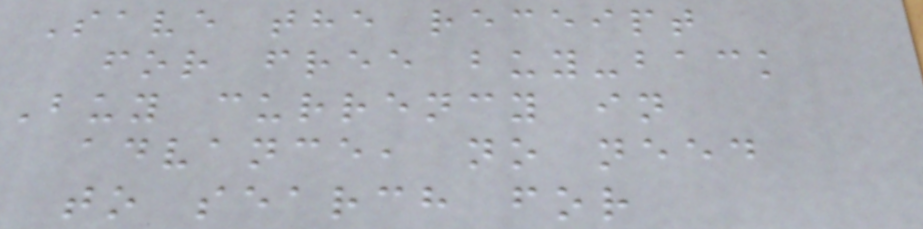Save the receipt
for free buy-back
Buy currency in
advance, no need
to search for
